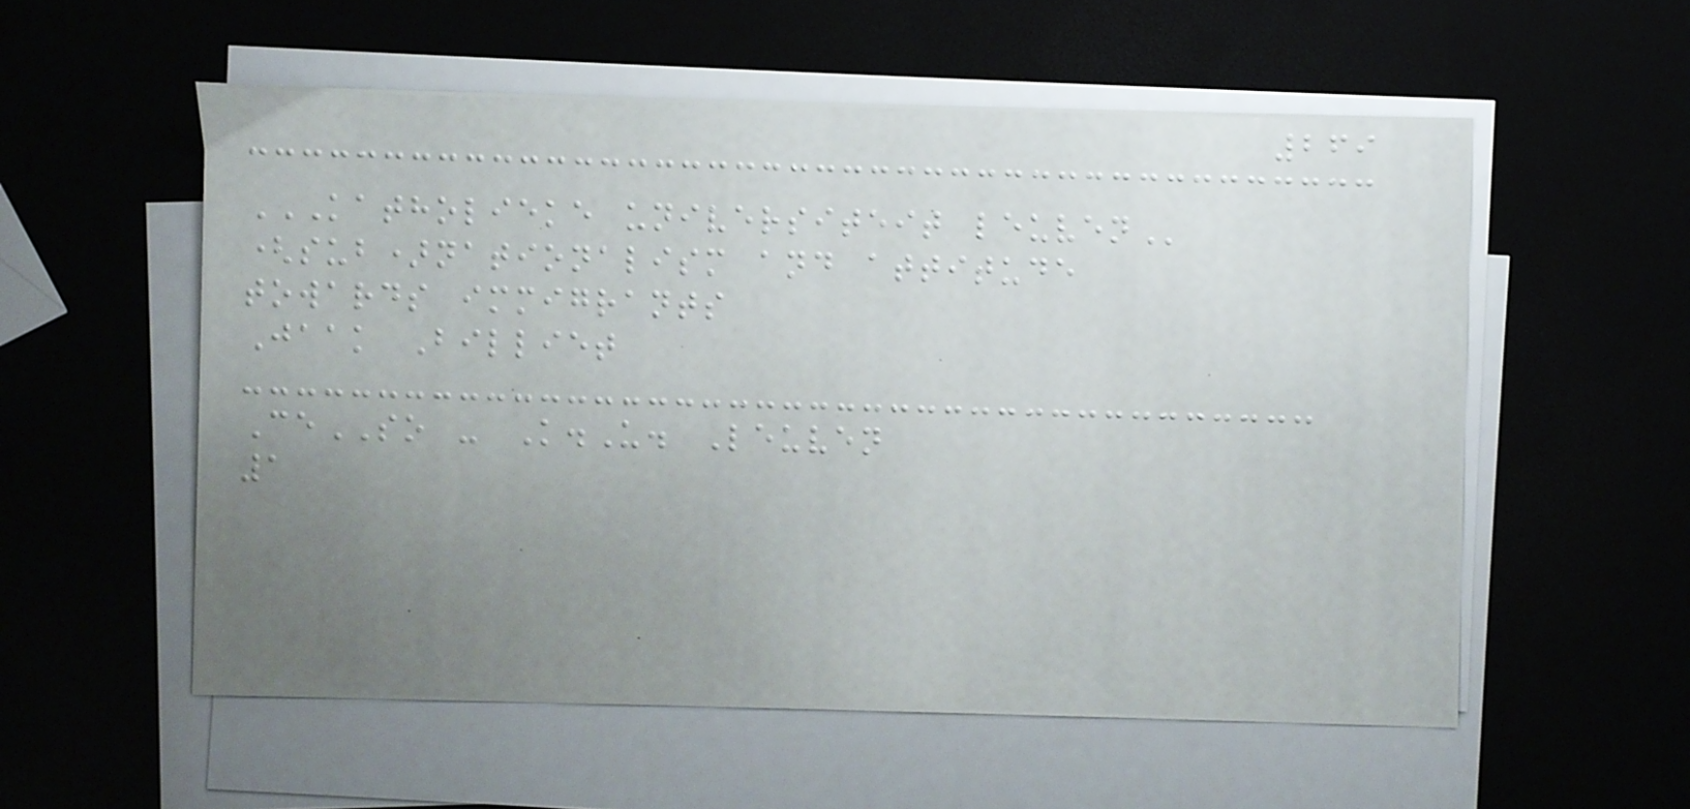269
KATHOLIEKE UNIVERSITEIT LEUVEN
(sub)nationalism and attitude
towards immigrants
Jaak Billiet
CeSO - K.U. Leuven
1
